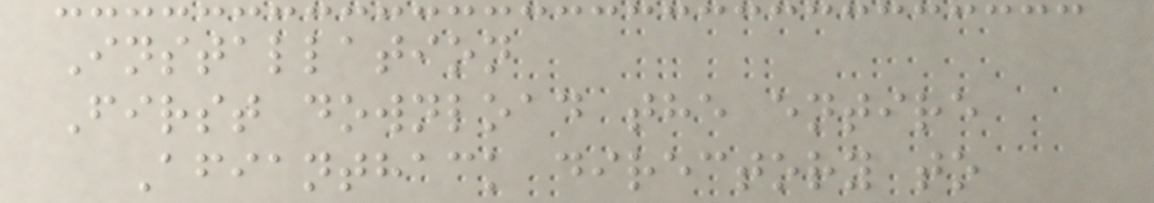Installation
First download the entire
Afianthack directory to
